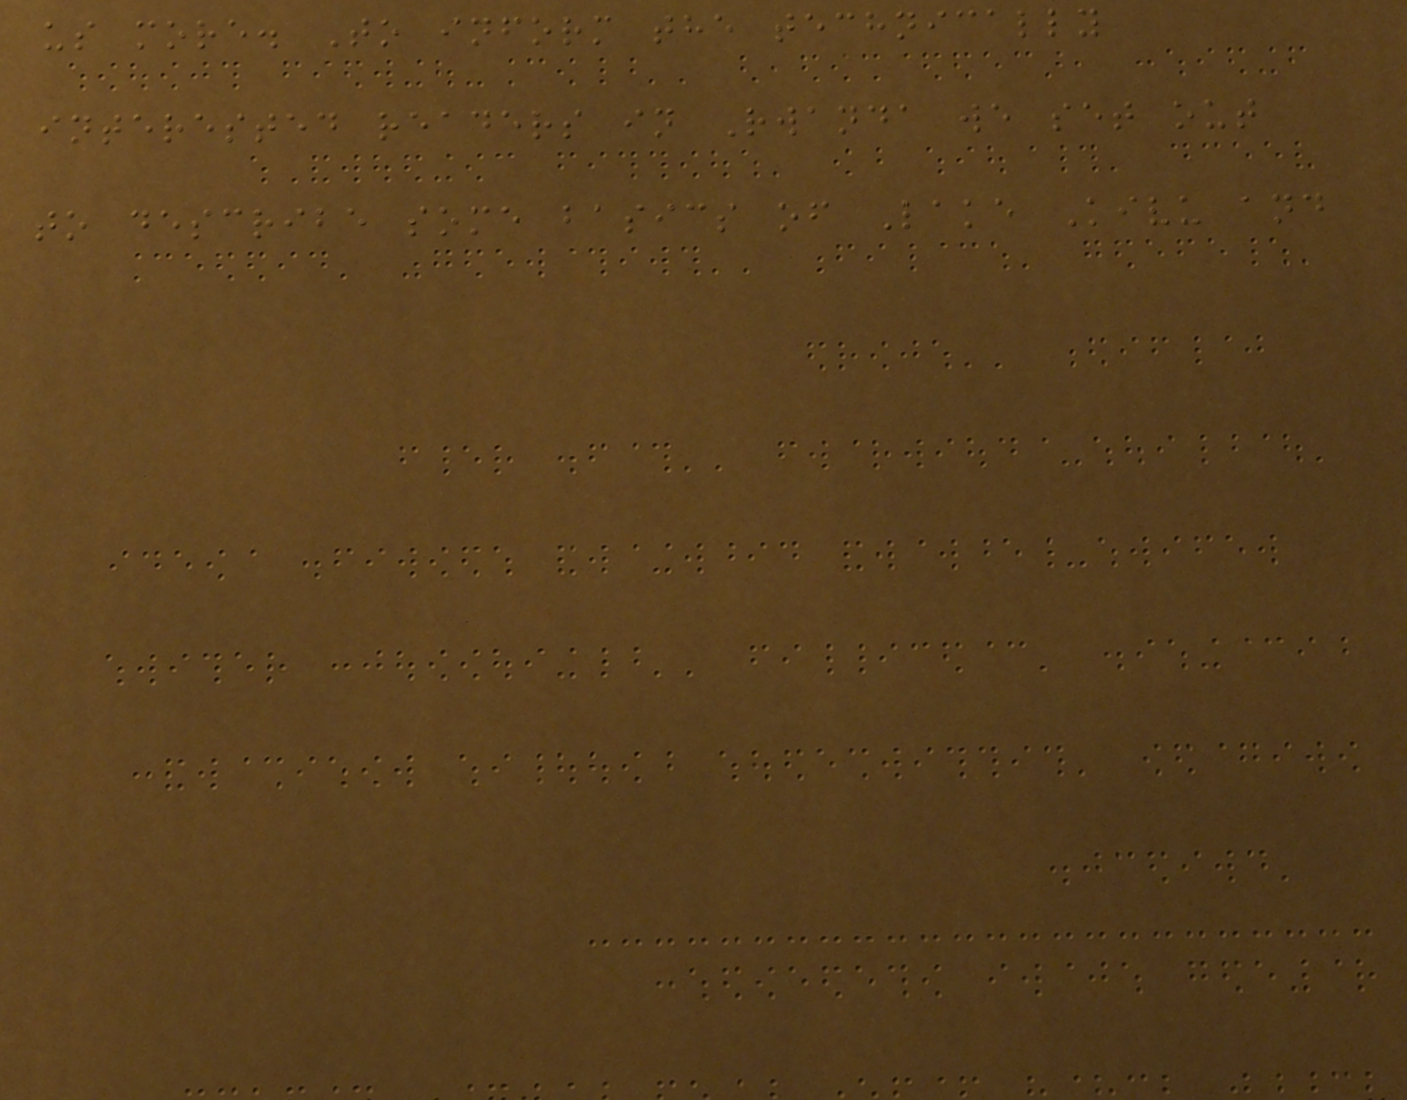us more. To inform the technically
interested readers in Rwanda we set out
to describe some basics of Lake Kivu and
